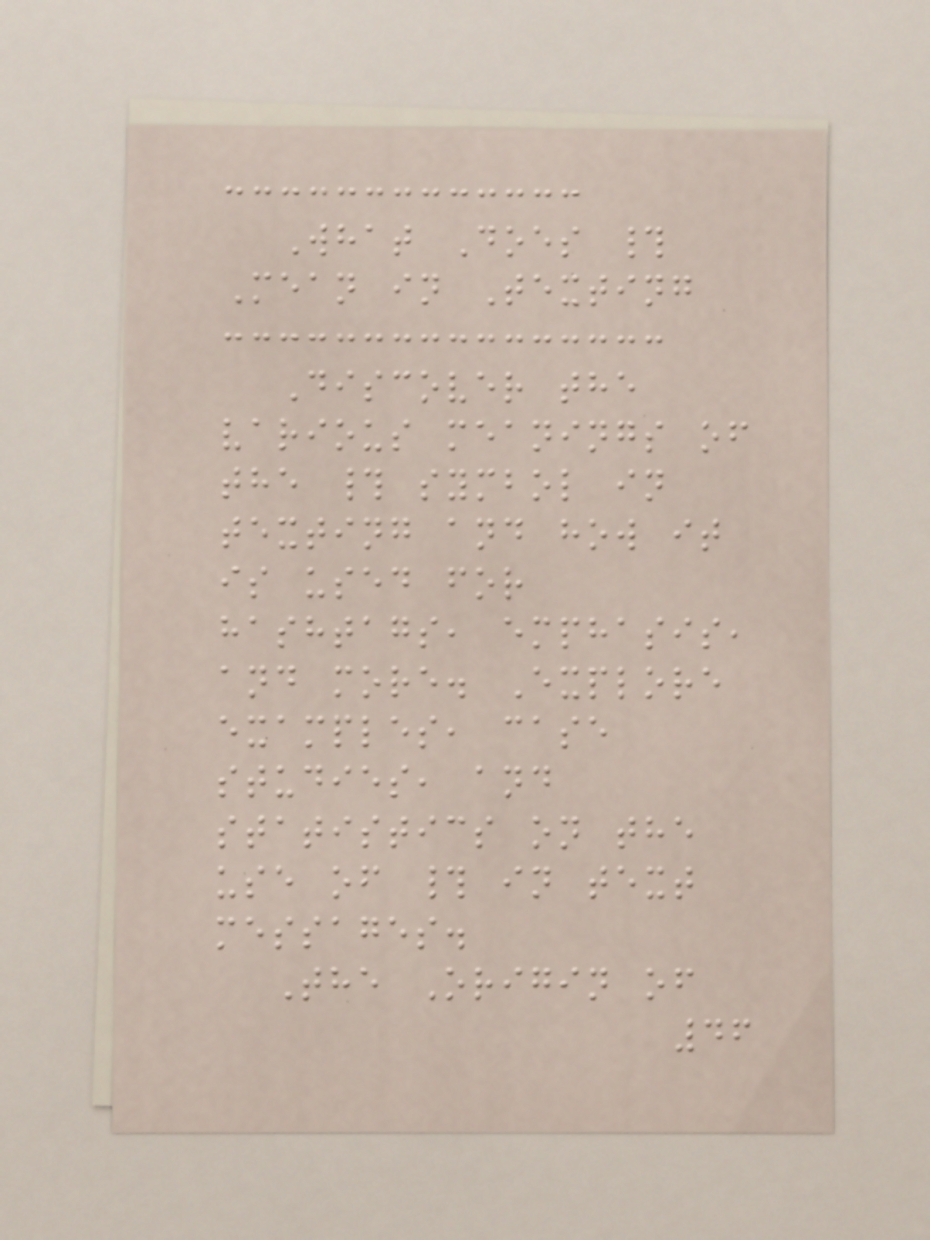What Does #
Mean in Texting
Discover the
various meanings of
the # symbol in
texting and how it
is used for
hashtags, emphasis,
and more. Explore
examples, case
studies, and
statistics on the
use of # in text
messages.
The Origin of
46
